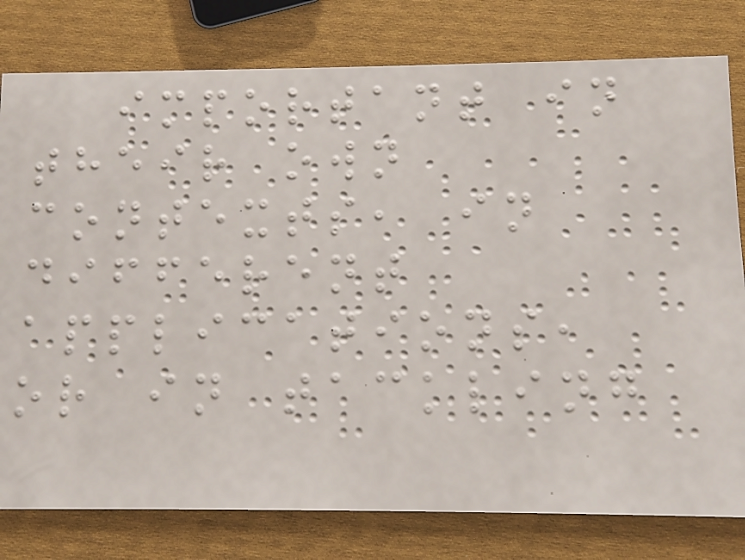important in
their own
contexts, in
different
applications,
or in tackling
